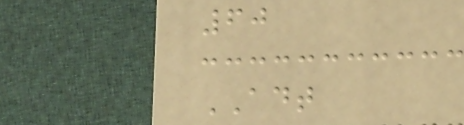60
ADT
